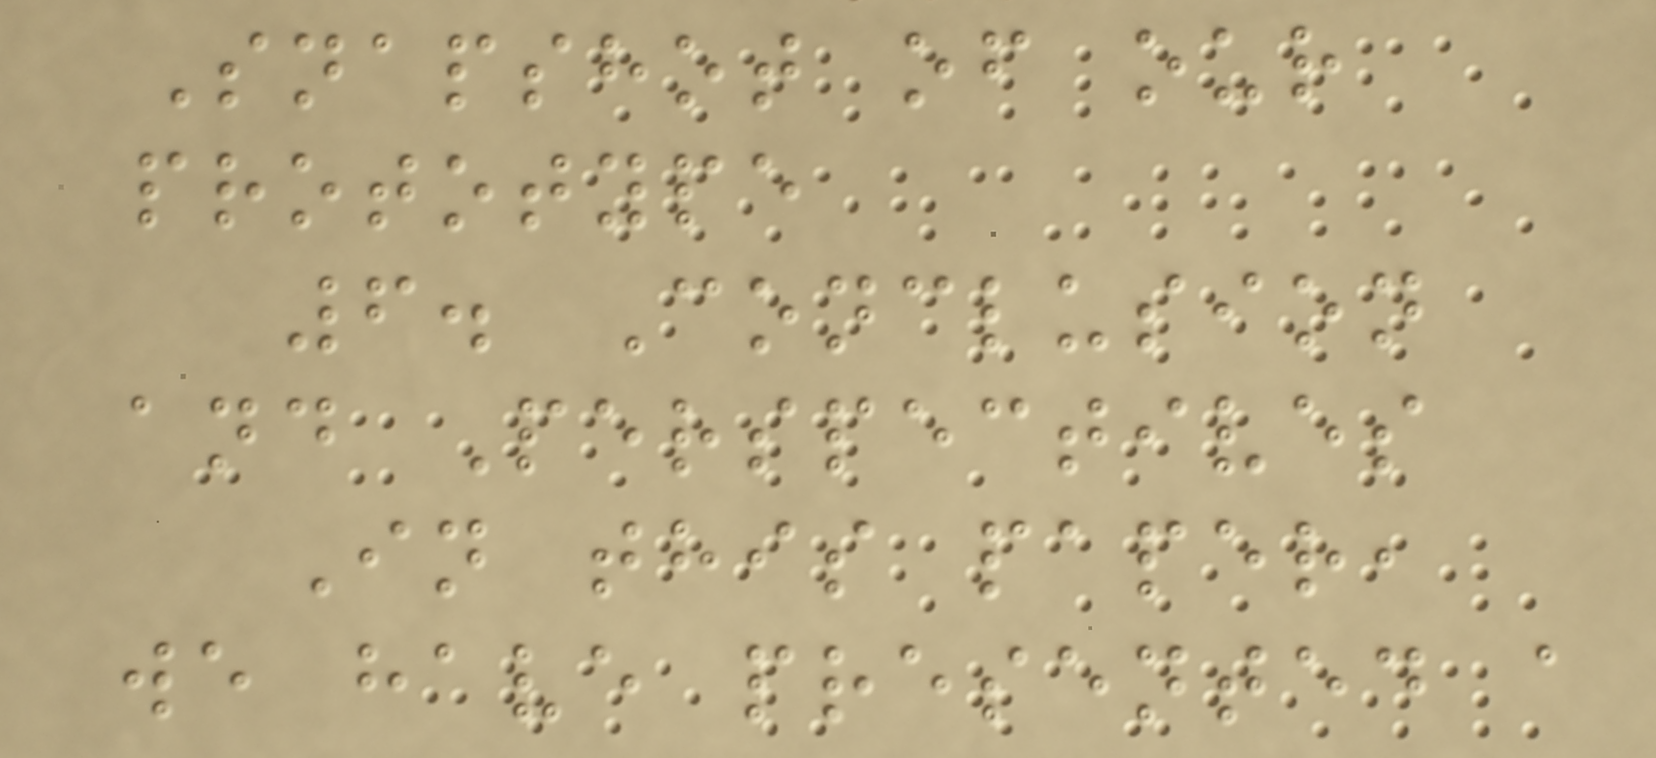Snapshot of our
prototype
6. Conclusion
and Perspectives
In this paper,
we have presented a
